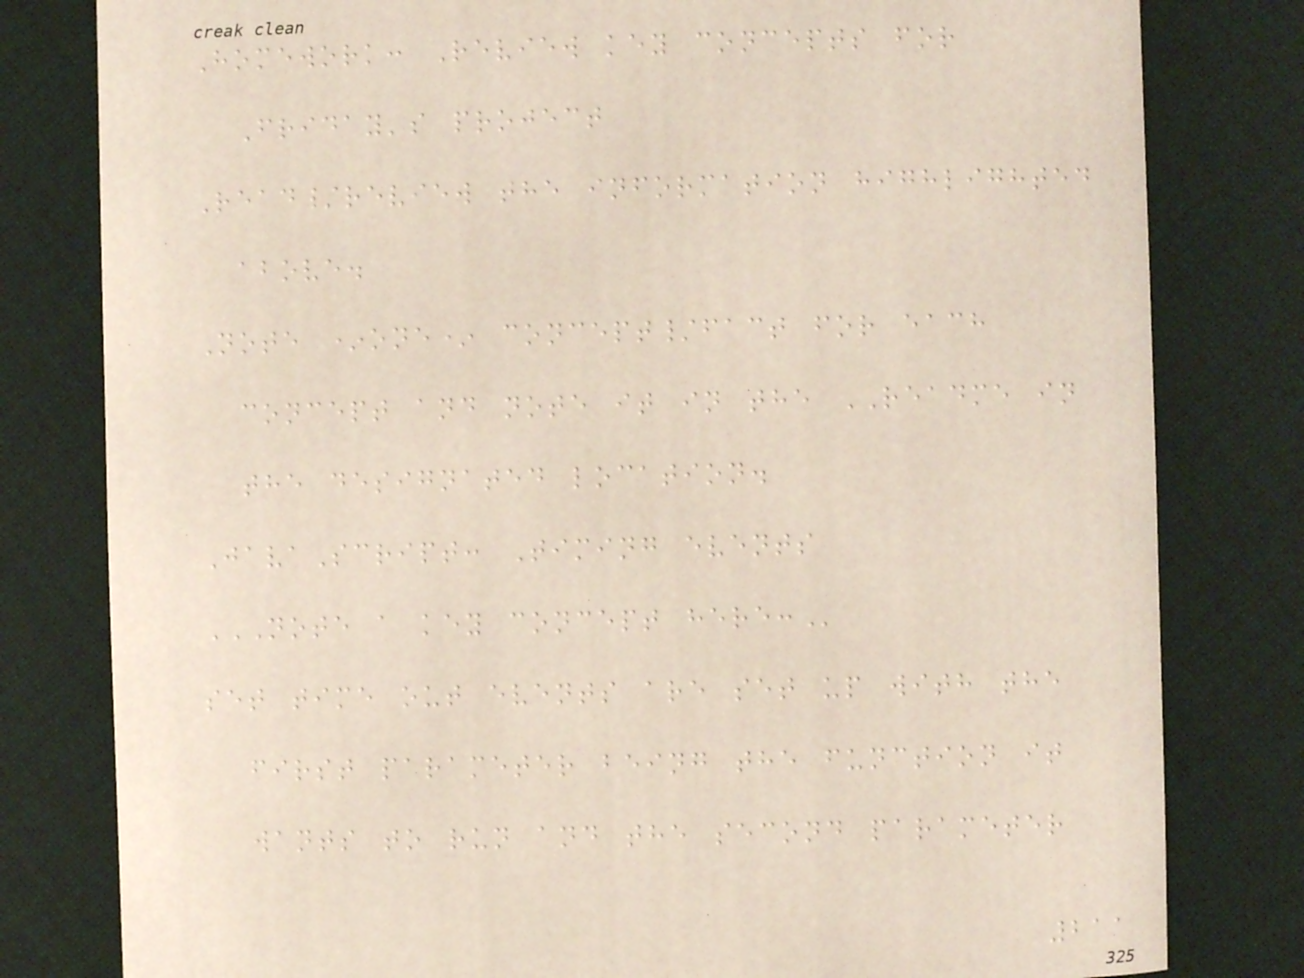Homework: Review key concepts for
Friday's project
Read/review the information highlighted
above.
Note *one* concept/fact for each
concept and note it in the README in
the designated location.
JavaScript: Timing events
NOTE A KEY CONCEPT HERE:
set time out events are set up with the
first parameter being the function it
wants to run and the second parameter
211
